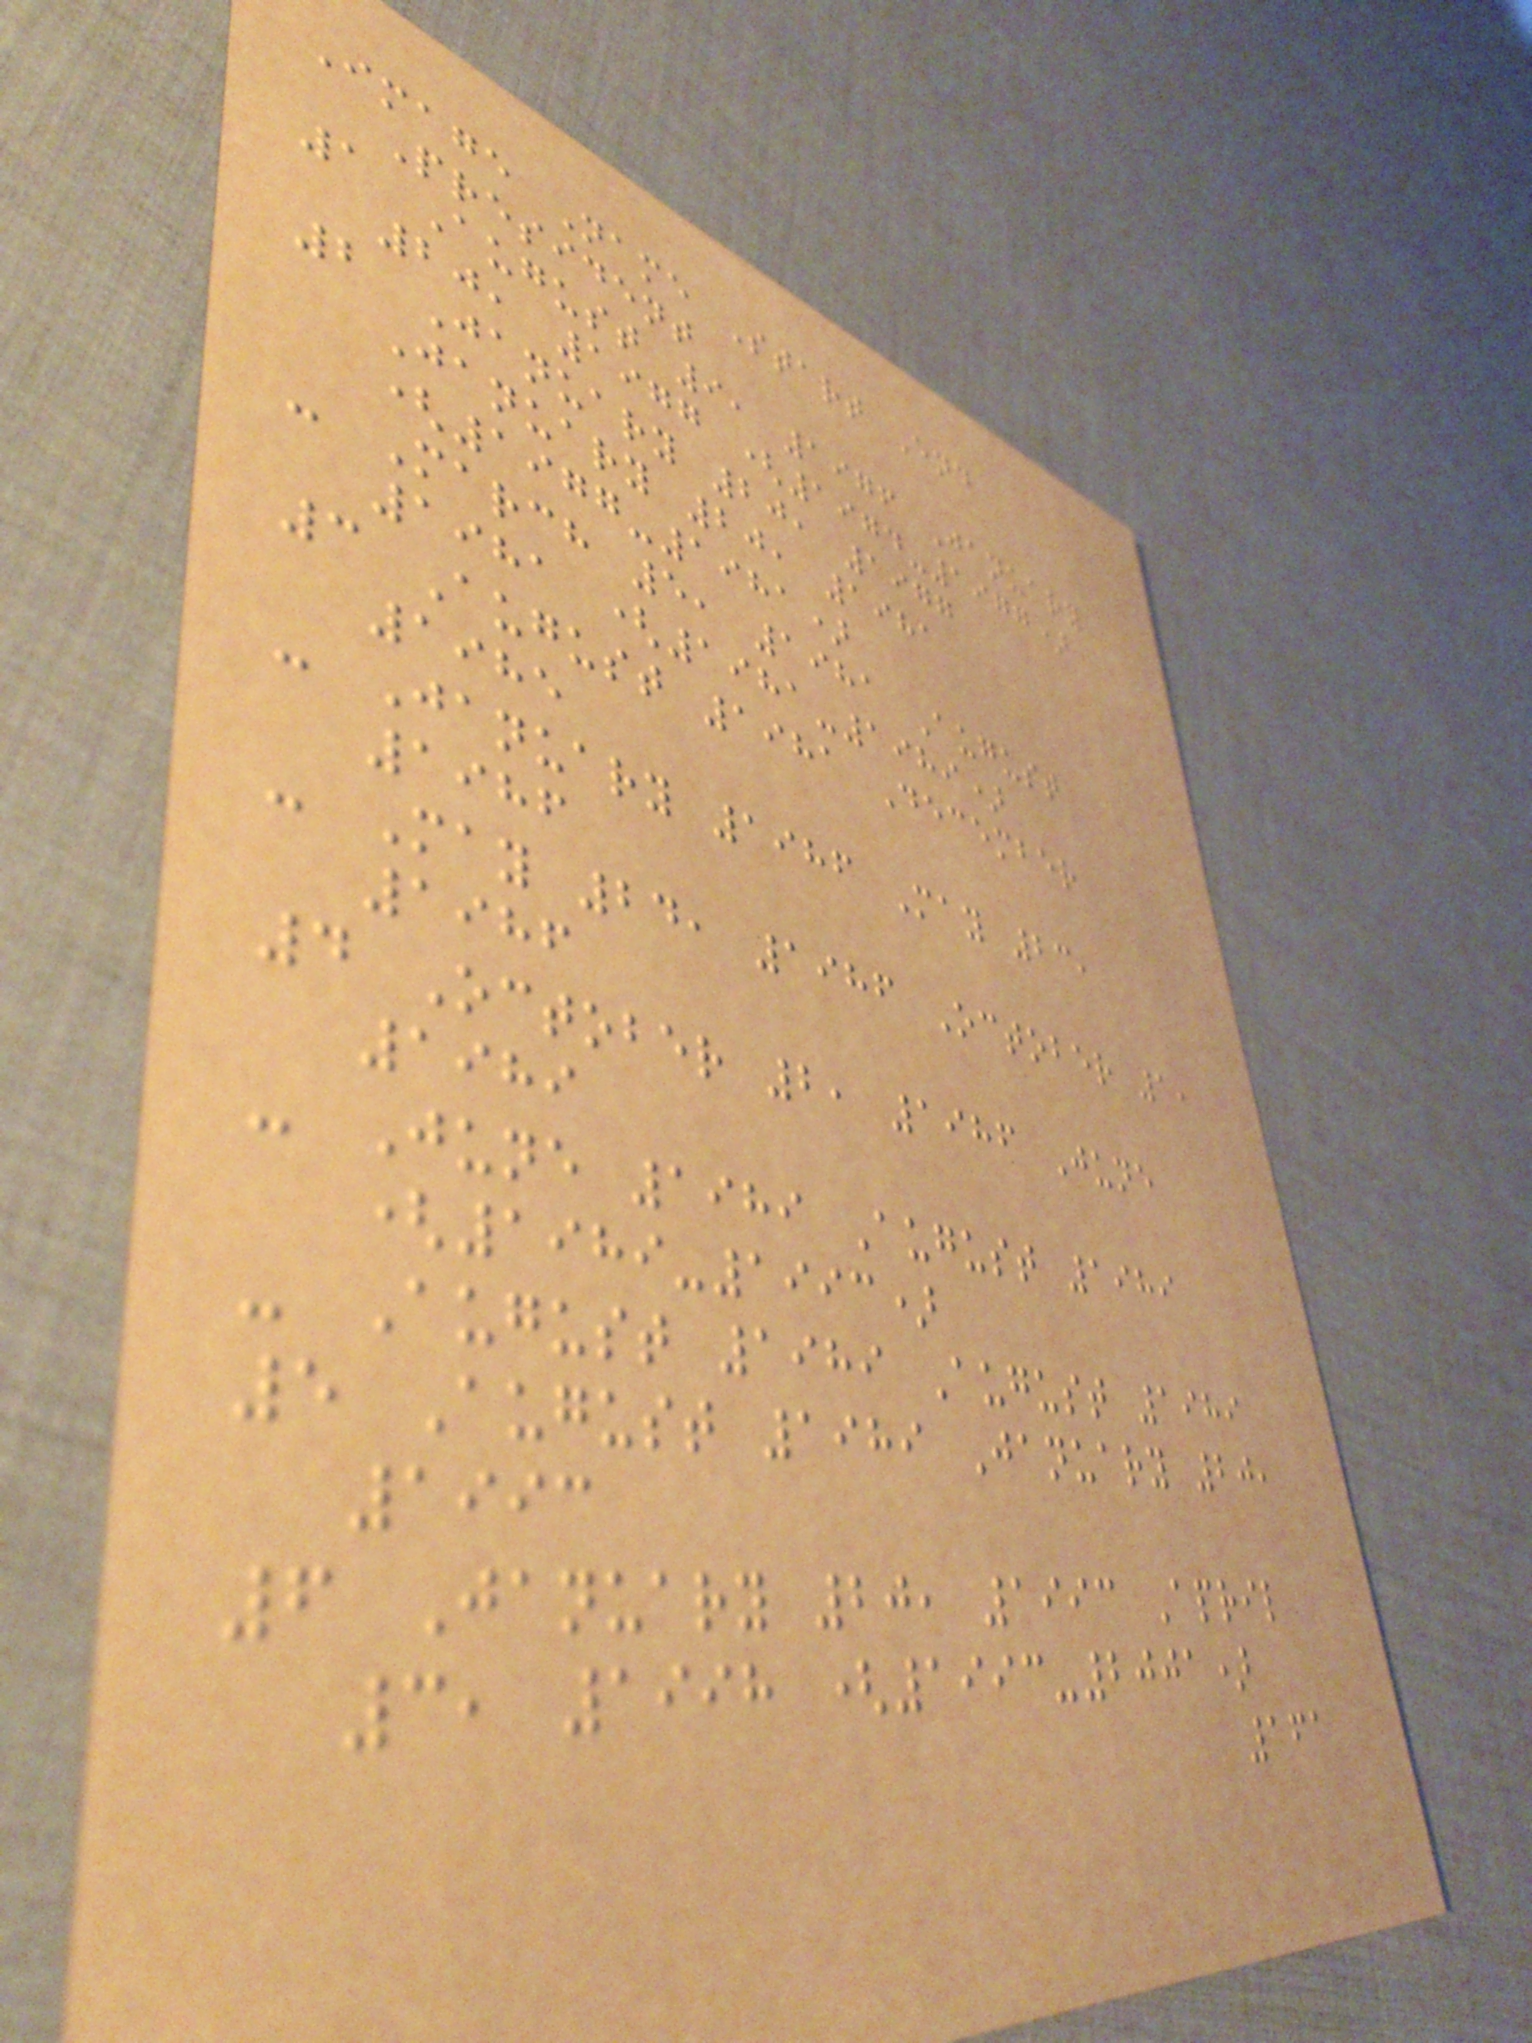Image Name Start End
President
1 August 9, 1976 January
20, 1977 (1974-1977)
2 January 20, 1977
January 20, 1981
(1977-1981)
- March 5, 1981 August
1981 (1981-1989)
3 August 1981 December
1985
- January 1986 May 23,
1986
- May 24, 1986 October 1,
1986
4 October 2, 1986 June
1989
- June 1989 August 1989
(1989-1993)
- August 1989 August 1989
5 August 1989 January 20,
1993
6 January 20, 1993 April
3, 1998 (1993-2001)
161
